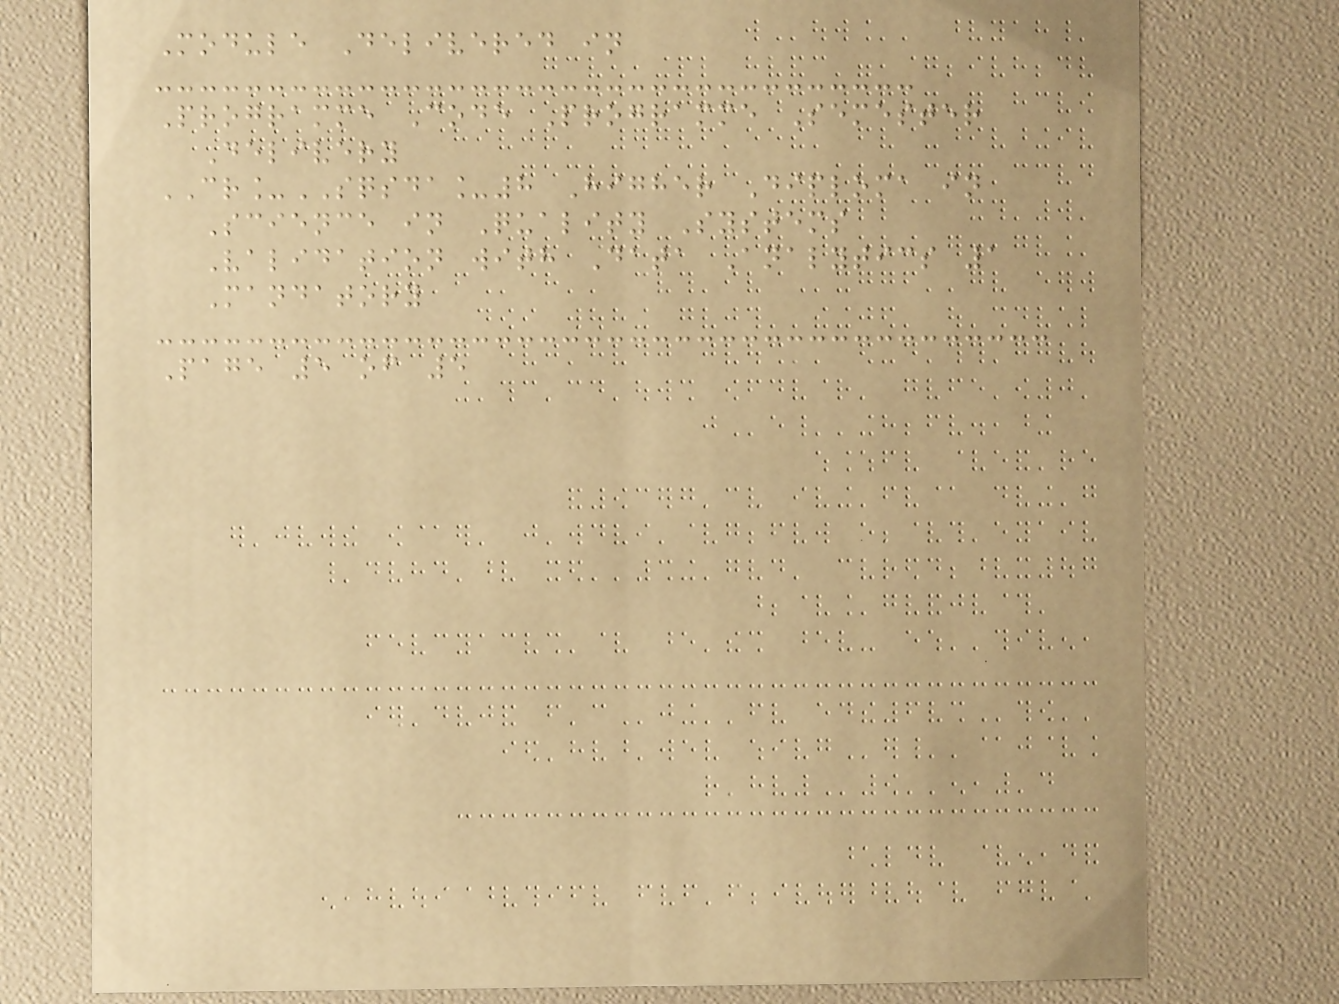Module Delivered in
Programme Code Programme Semester
Delivery
CR_SQSDA_8 Higher Diploma in
Science in Quality Systems
Validation with Data Analytics 1
Mandatory
Page 5 of 5
